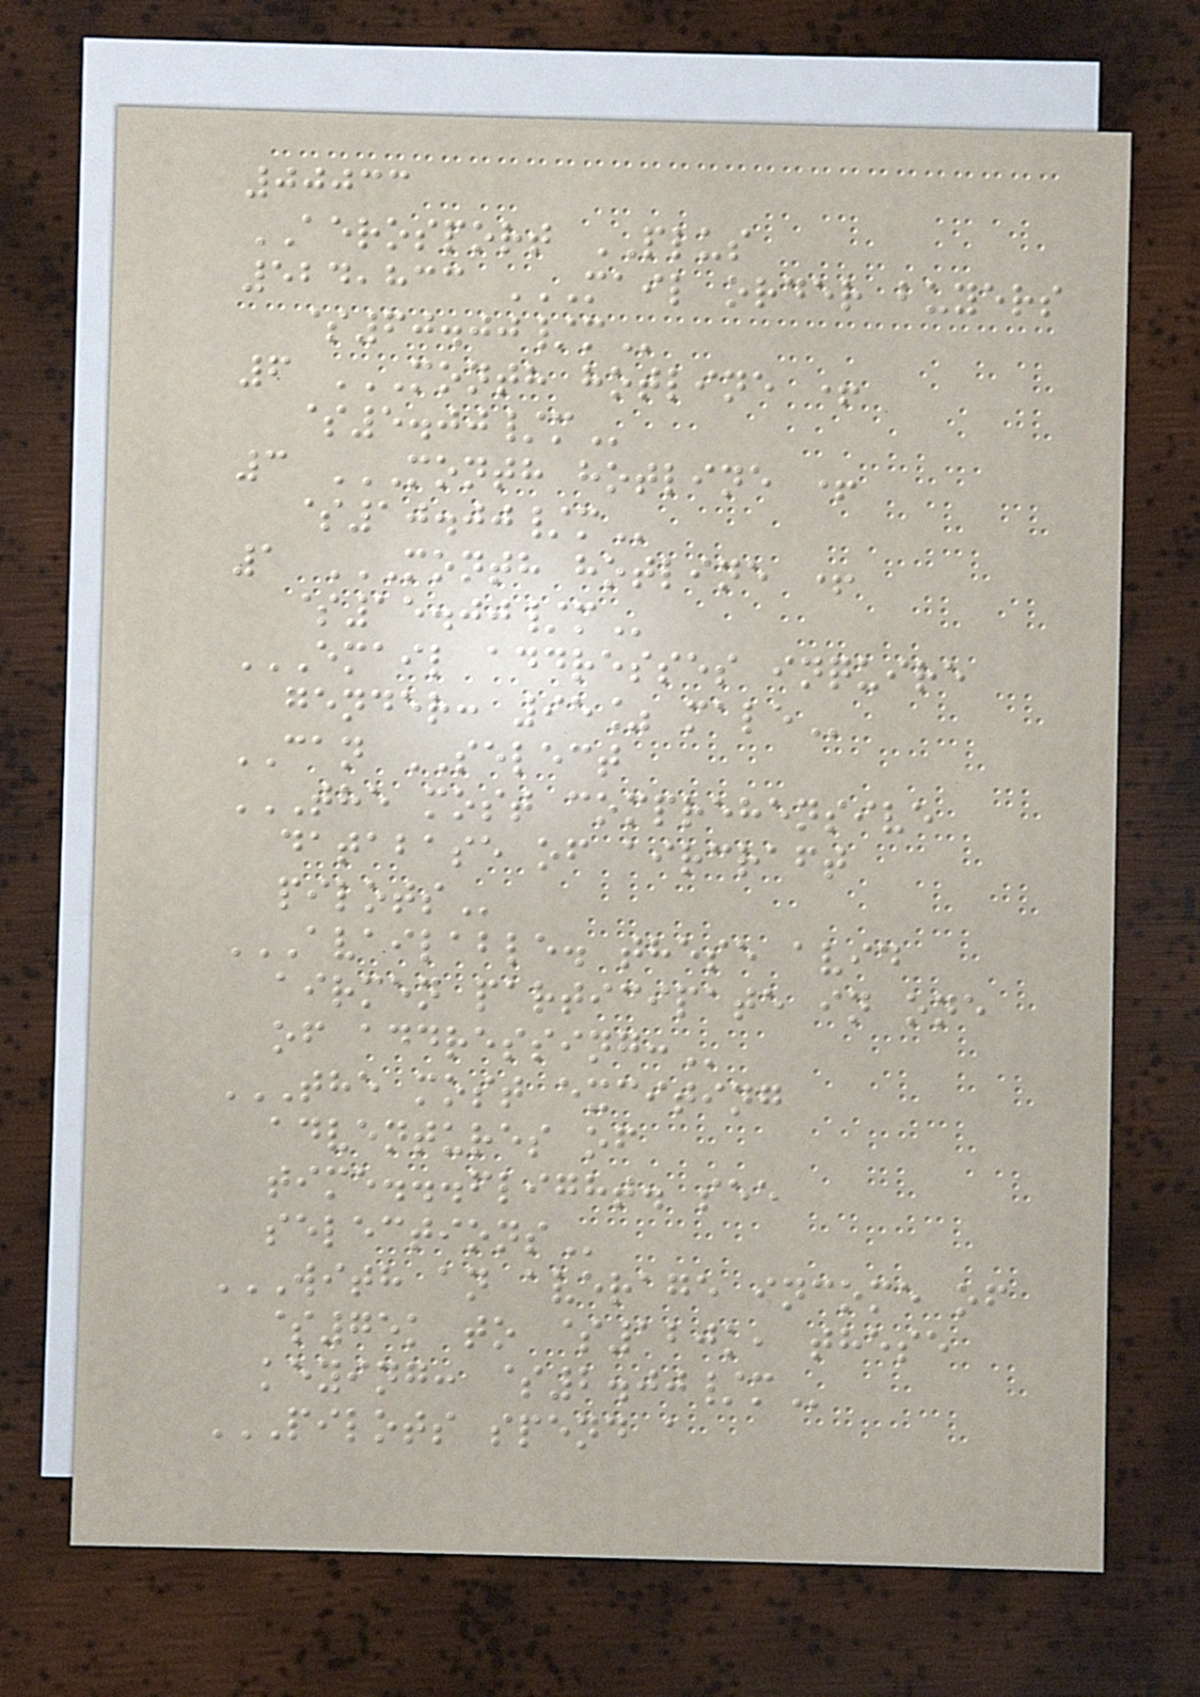00033
AEROSPORT PLUS
524,833 MAIL ORDER BUYERS
$60.00/M
6 MONTH HOTLINE +
$5.00/M
3 MONTH HOTLINE +
$10.00/M
1 MONTH HOTLINE +
$15.00/M
EMAIL ADDRESSES INQUIRE
GENDER: 95% MALE
CAN SELECT
THE MOST COMPREHENSIVE
DATABASE OF AIRCRAFT
PILOTS
AVAILABLE. THESE AVID
AIRMEN PARTICIPATE IN ONE
OF ADDRESSING:
THE MOST EXCITING
ADVENTURES OF
TIME...FLIGHT. SEE
SELECTIONS
WITH AN AVERAGE INCOME OF
$75K TO $120K, THESE
KEYING: $2.00/M
PILOTS SPEND A
